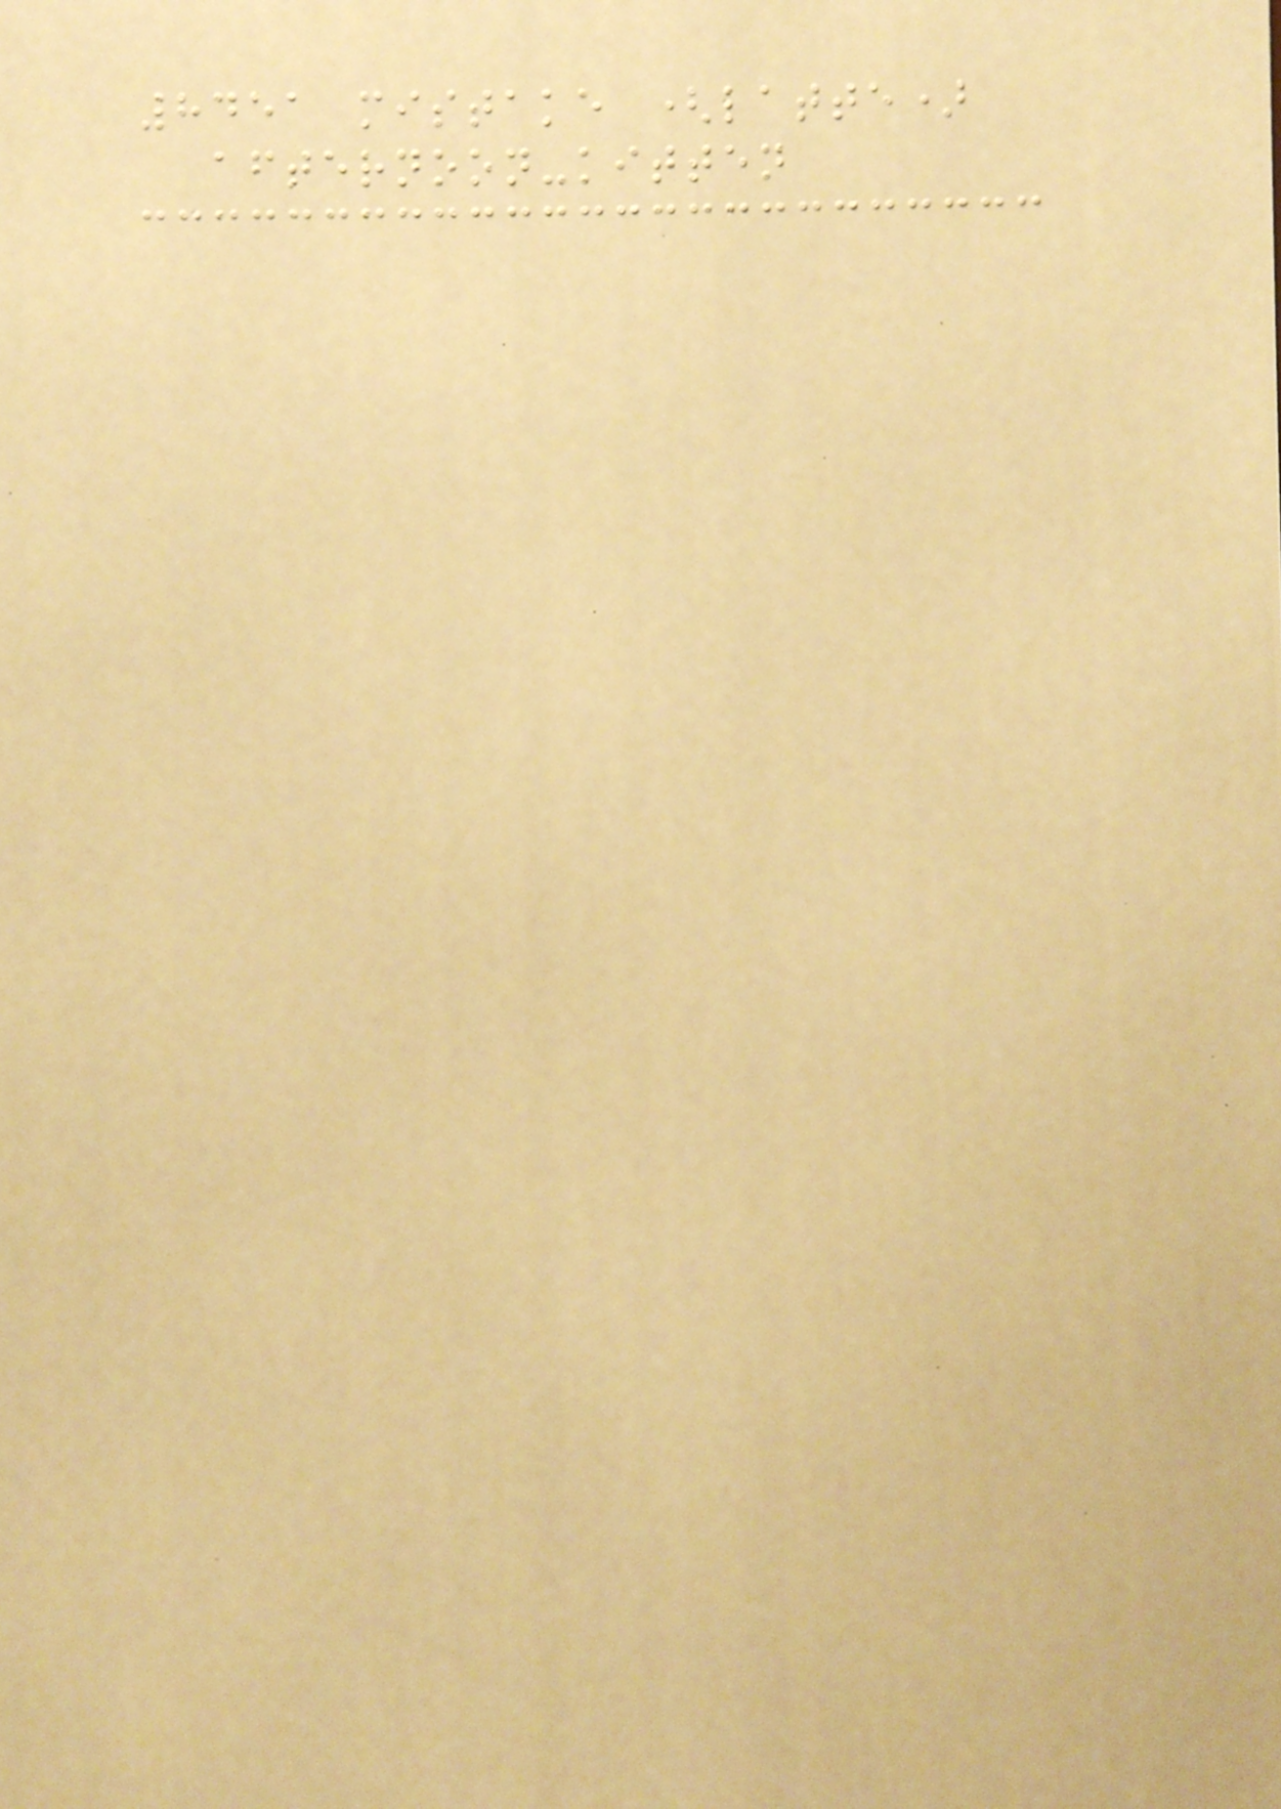8451 mistake (latte)
afternoon-kitten
